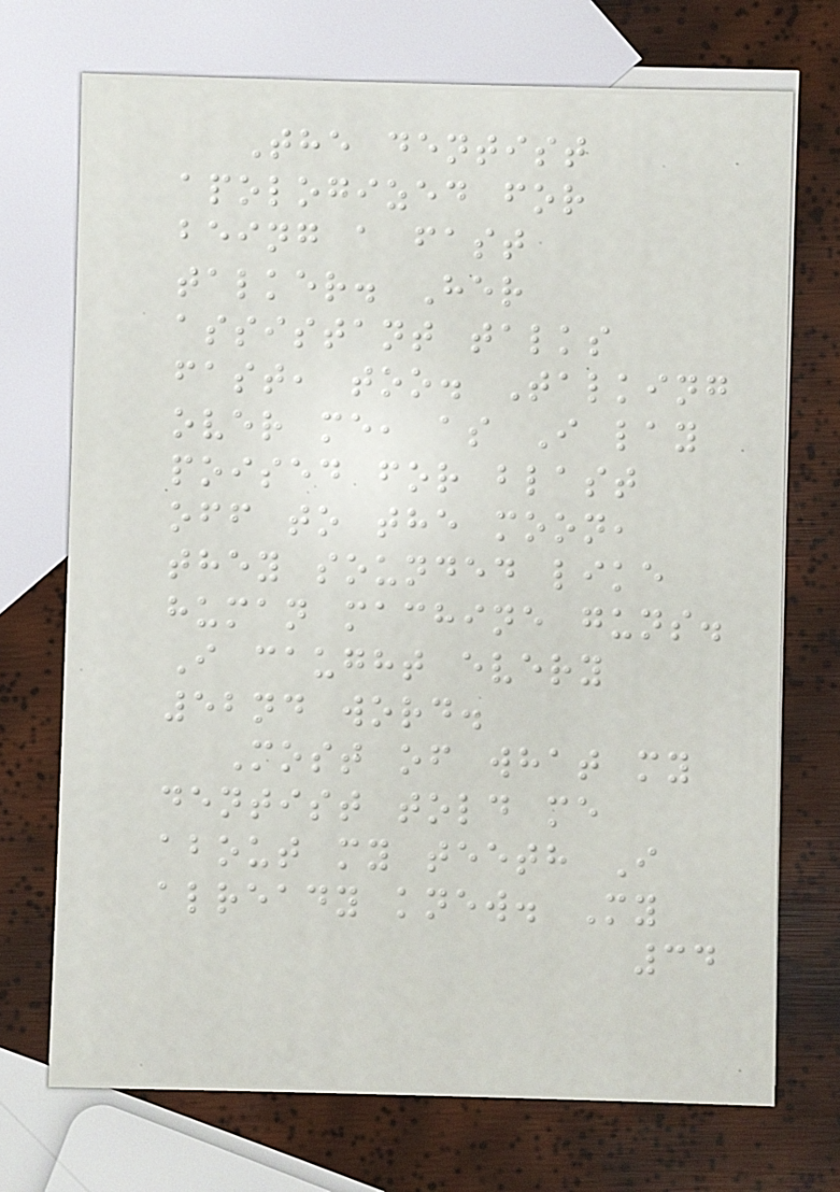The dentist
apologized for
being a fast
talker. Her
assistant talks
fast, too. Talking
over me, as I lay
poised for blast
off to the moon,
they sounded like
human machine guns.
I caught every
52nd word.
Most of what my
dentist told me
about my teeth I
already knew. My
34
